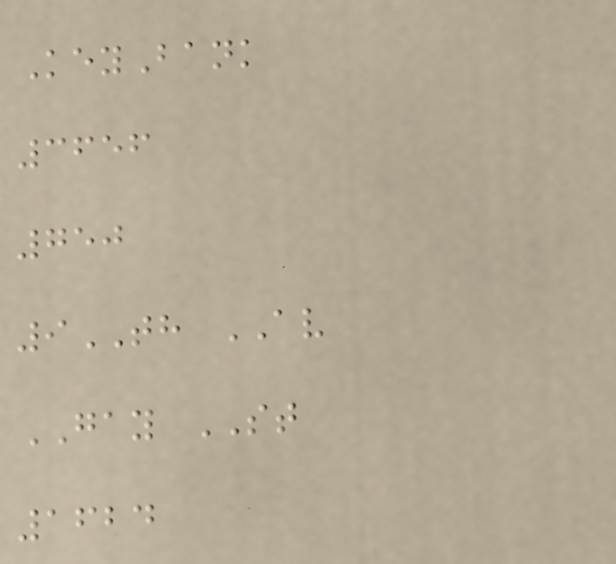KeyBank
3656
750
9TH AV
GAY ST
1624
